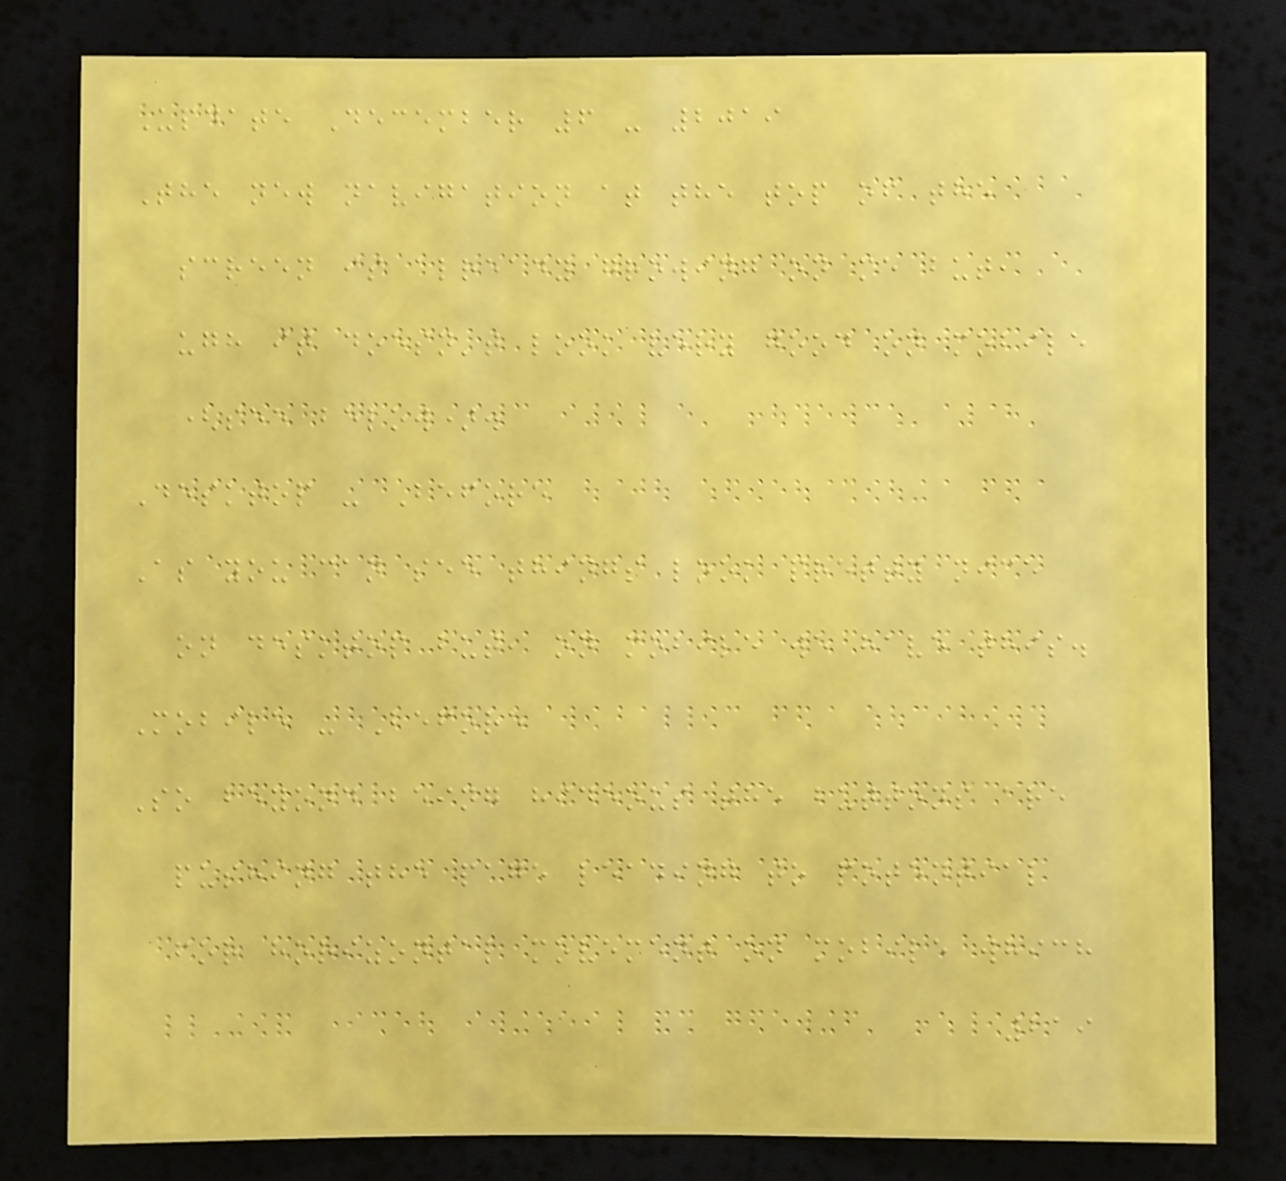Update December 6 - 2019
The new navigation at the top of the
screen is already growing on me but,
ugh it doesn't look very good on mobile
(see below).
Desktop - Before
As you can see things look pretty nice
on desktop but, on mobile we have this.
Mobile - Before
So beyond being hideous the buttons are
pushing the page leading to potential
for horizontal movement on mobile which
219
